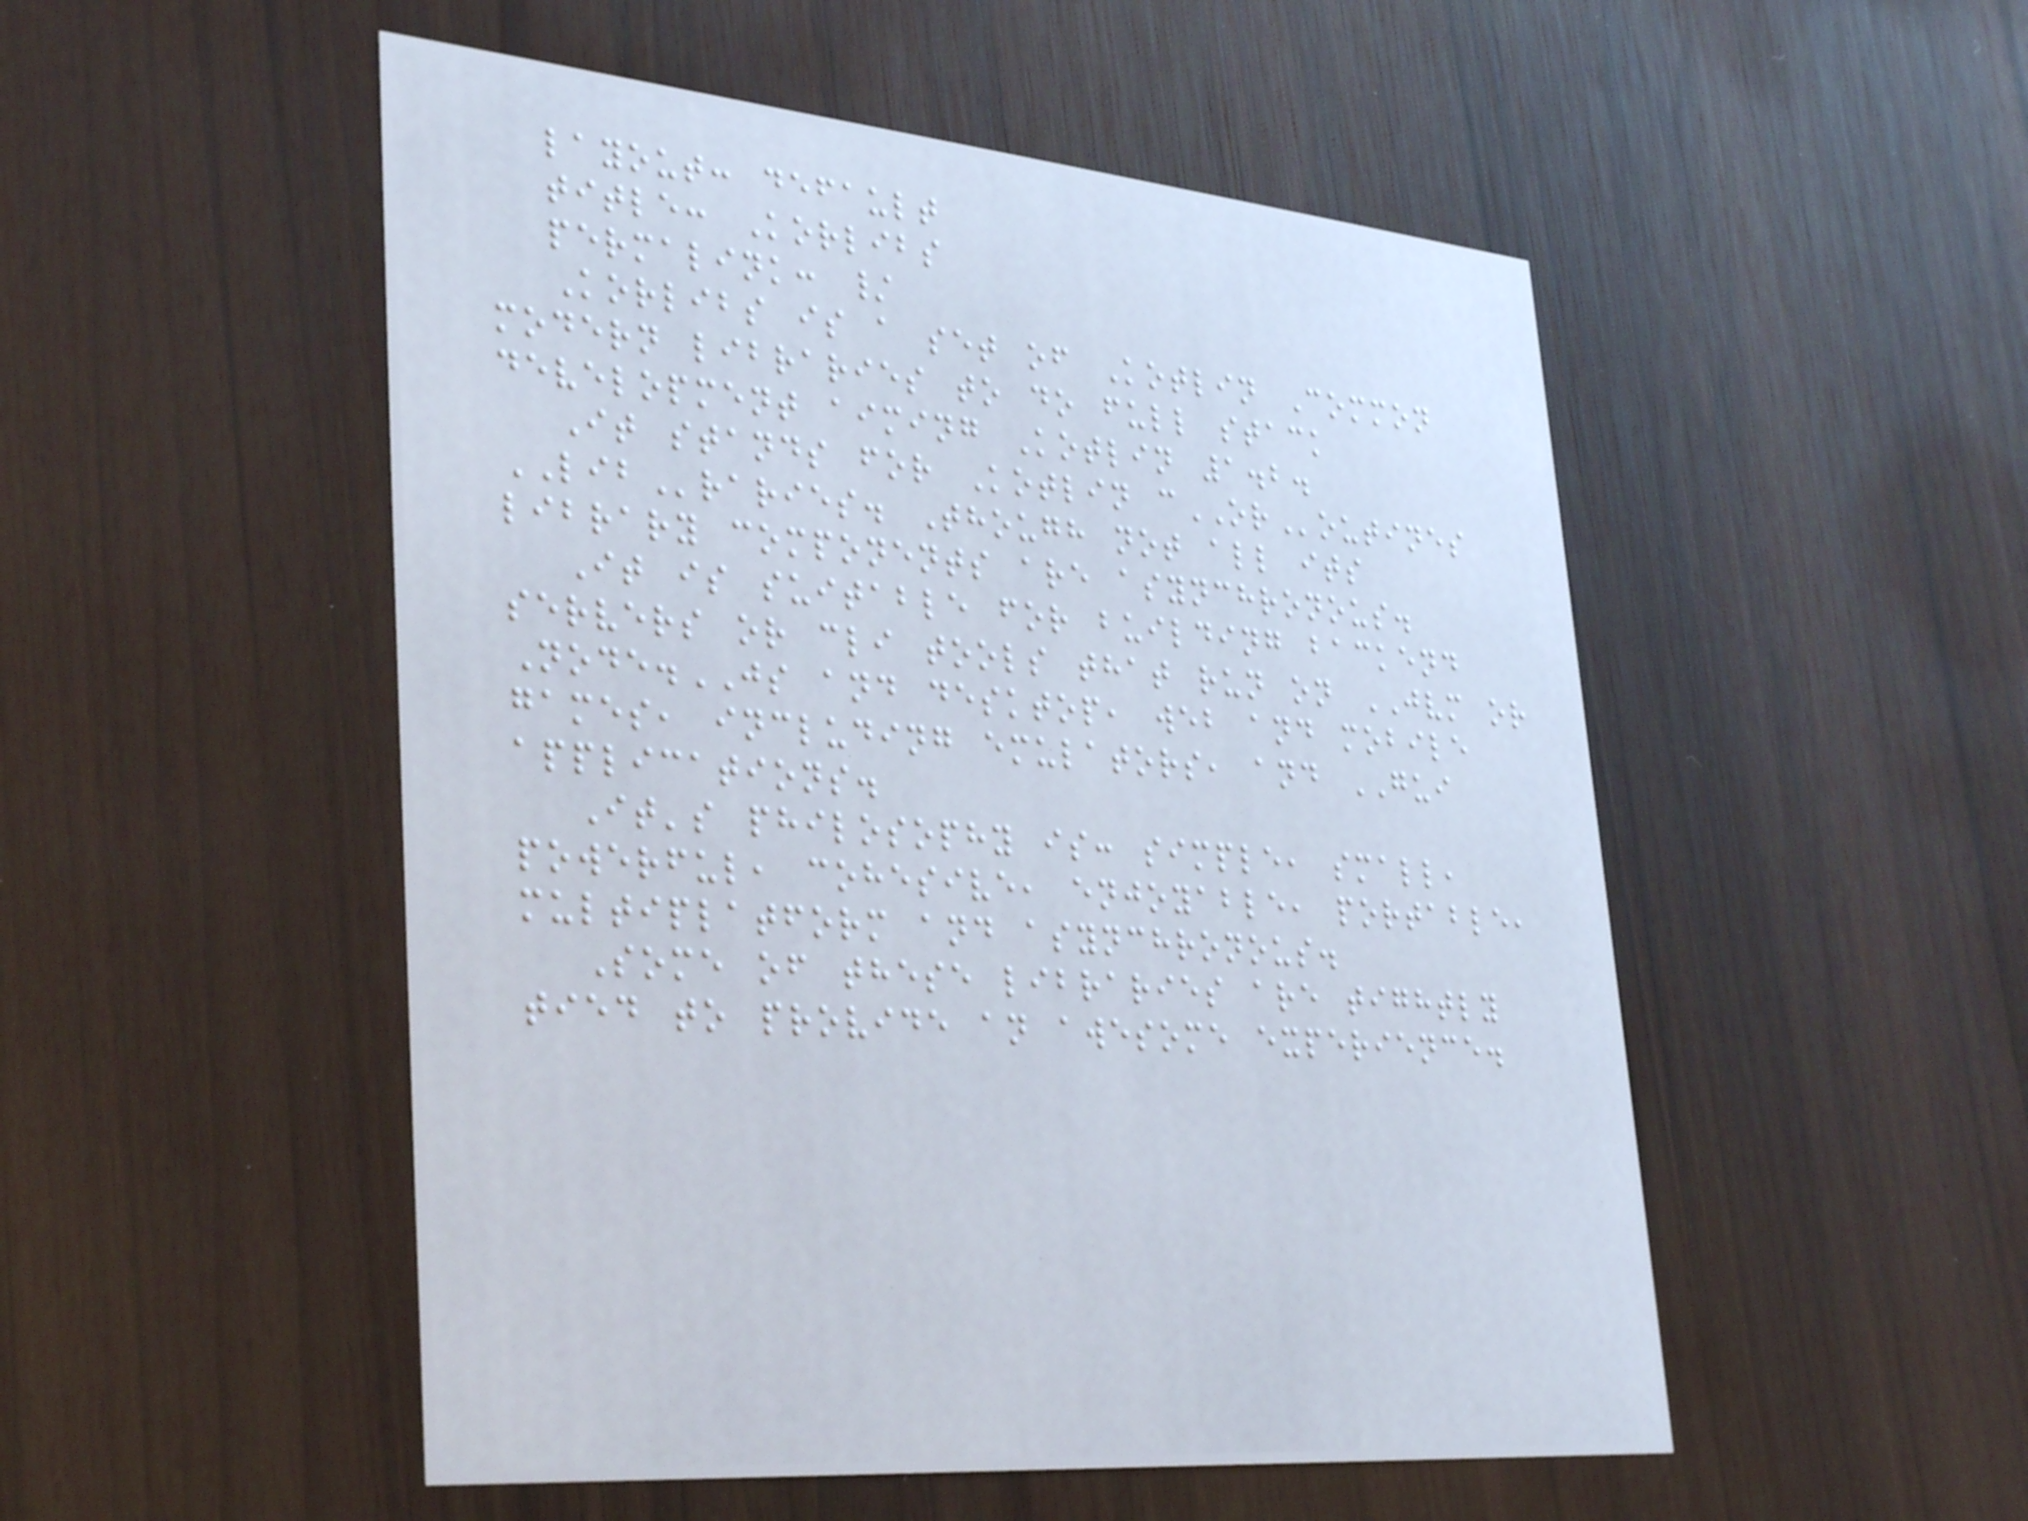layout: default
title: Korlibs
permalink: /
Korlibs is a set of Kotlin Common
modern libraries to do full stack
development aiming Kotlin 1.2.
It stands for Kotlin cORoutines
LIBraries. Though not all its
library components are asynchronous.
It is suitable for building backend
servers or cli tools that run on JVM or
Node.JS and desktop, web and mobile
games, including emulators, and GUI
applications.
It's philosophy is: simple, small,
powerful, cohesive, enjoyable, portable,
multiplatform and asynchronous.
Some of these libraries are tightly
tied to provide an awesome experience.
